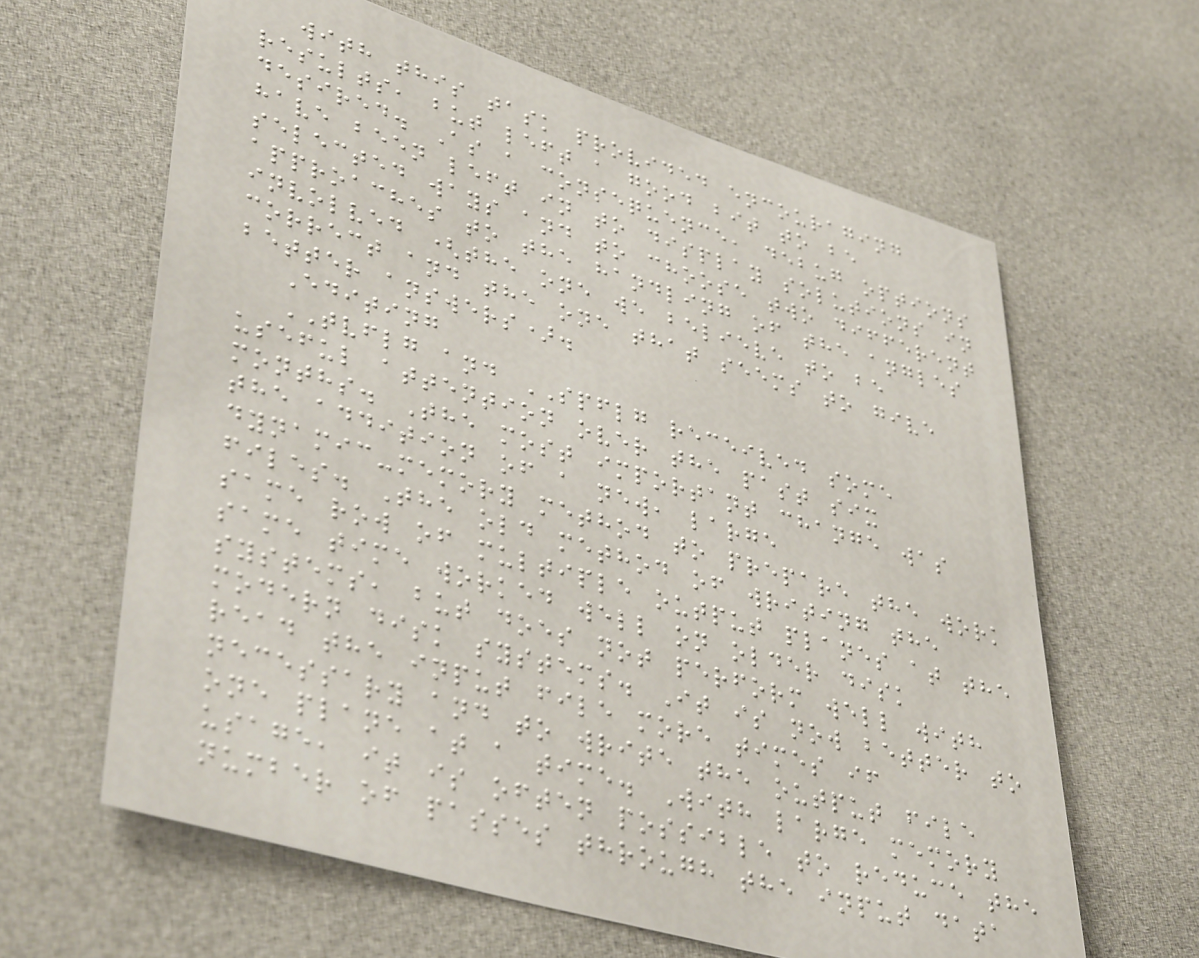with this task provided encouraging
results, but left a good bit to be
desired. As a consequence, debug options
have been left in to display solutions in
selected ways and to choose two different
approaches to the handling of the angles
involved (the one we believe to be
correct and the one that seems to give
better answers).
Editing
TVFLG and SPFLG received some
useful attention over the past six
months. The most important change was
the addition of a new, large
dynamic-memory method to prepare the work
files. The old method of writing the
same row of multiple output planes at the
same time worked well on older disk
systems, but does not perform well with
modern disk systems. It is now better to
read the input file more times if
necessary and to write the output file
one plane at a time. With large memory
usage, it is often possible to reduce the
number of passes through the input data
